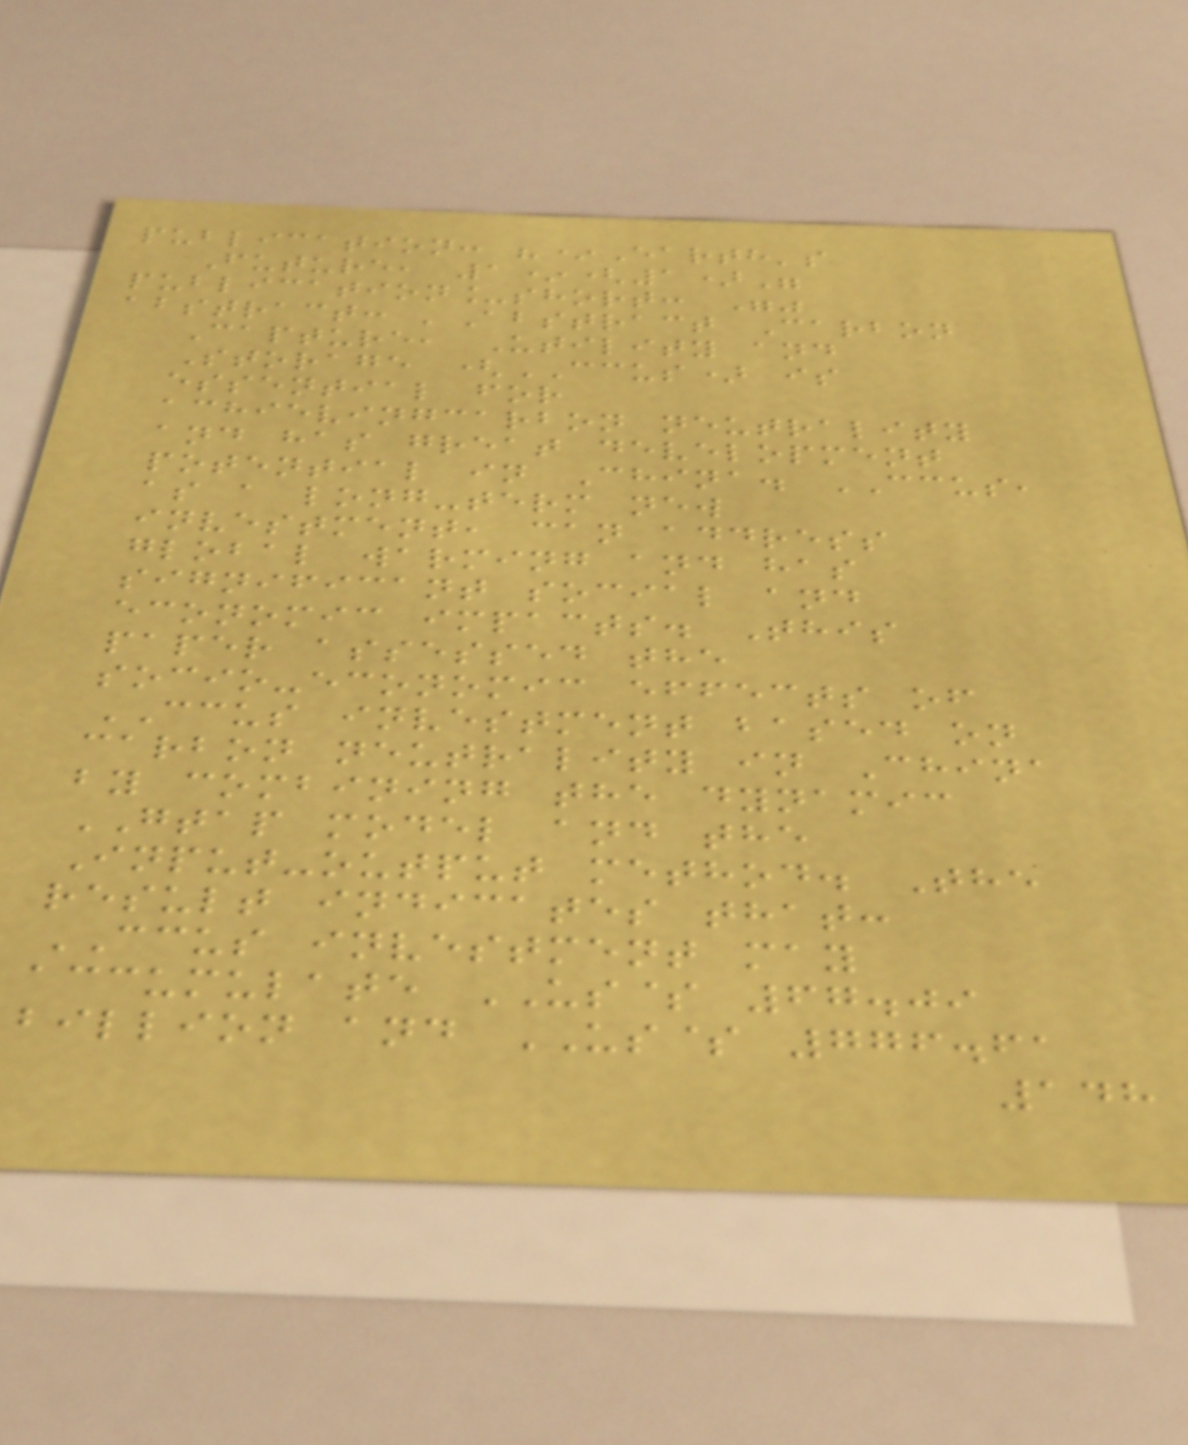publication: "*Earth's
Future, 1*(1)"
publication_short: ""
abstract: 'Abstract Carbon
Capture, Utility and
Storage (CCUS) is
essential for
achievingcarbon neutrality
and has great development
potential in China. CCUS,
as a long-term new
investment, can address
global warming and has
significant social and
economic impacts. This
paper assessed the
socio-economic effects of
CCUS investment based on
carbon neutrality in China
by combining the dynamic
GTAP model and the
Input-output method. The
result indicates that:
CCUS investment may
accumulate US$ 67.09
billion and US$ 776.61
148
